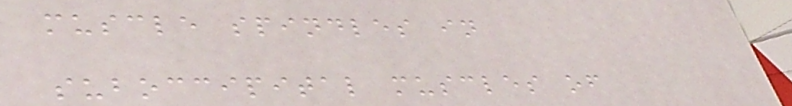muscle spindles in
suboccipital muscles of
